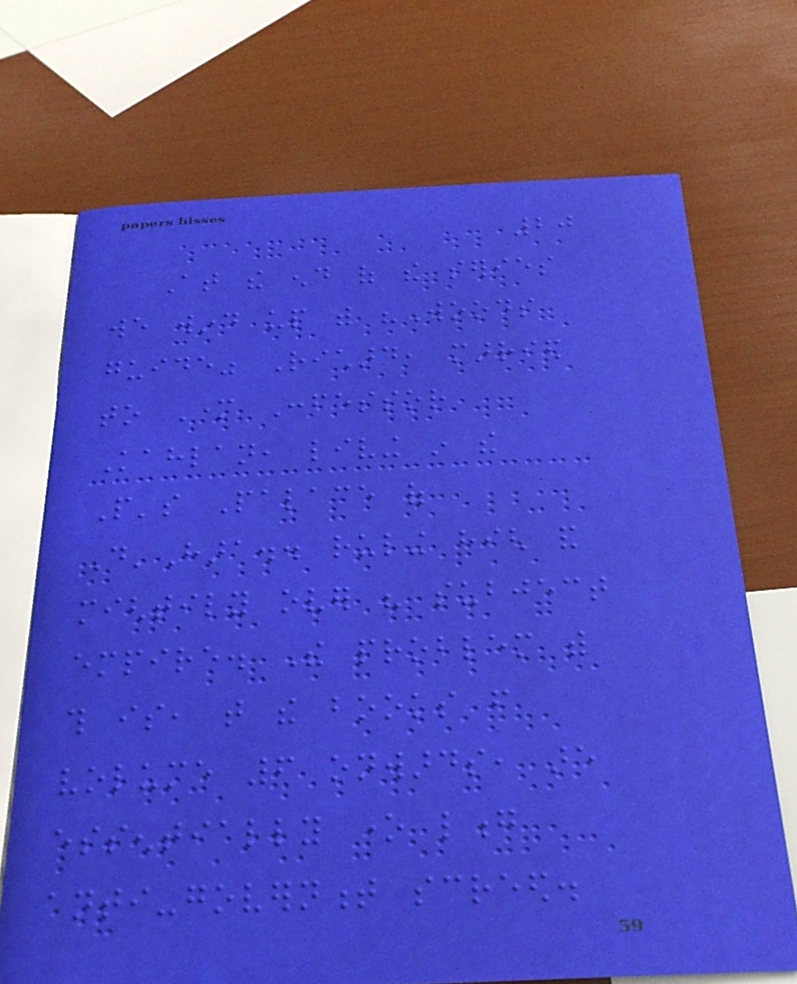20
At the end of the series
we wind up with "Woods
guide" Richard, married
to Mother Confessor
Kahlan, living in the
People's Palace of
D'Hara.. ruling high and
mightily over his subject
empire. The problem with
this is, that the books from
volume 6 onwards, are
essentially one long
anti-government screed.
